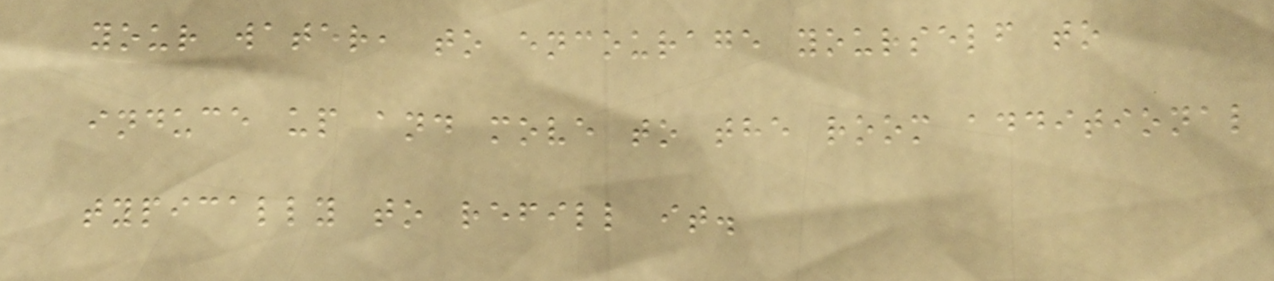your water, to encourage yourself to
induce up and move to the room additional
typically to refill it.
